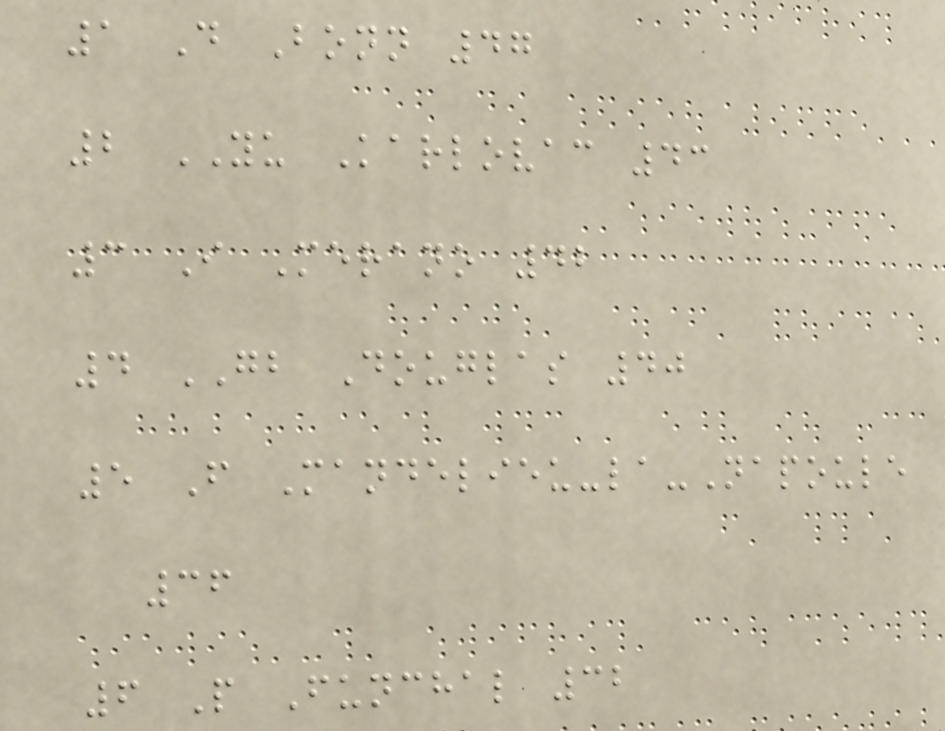1 D Bonn 47
2 YU Karlovac 43
3 I Merano 42
4 GB Douglas 40
5 F Mandelieu-la-Napoule
36
6 P Funchal 32
